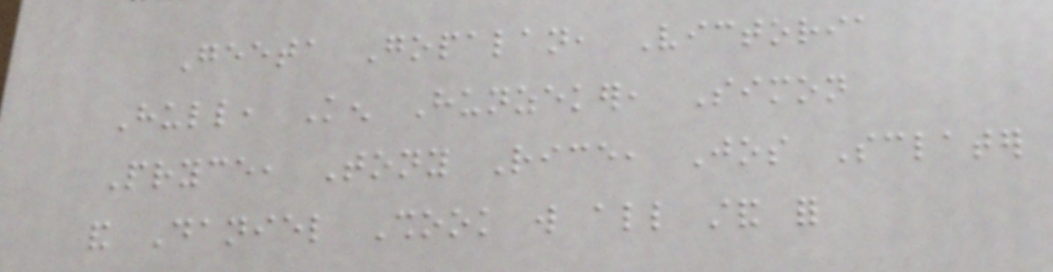Geeta Gopalan, Victoria
Hull, Ken Hunzeker, Simon
Pryce, Tony Rice, Jos Sclater
and Daniel Shook will all stand for
